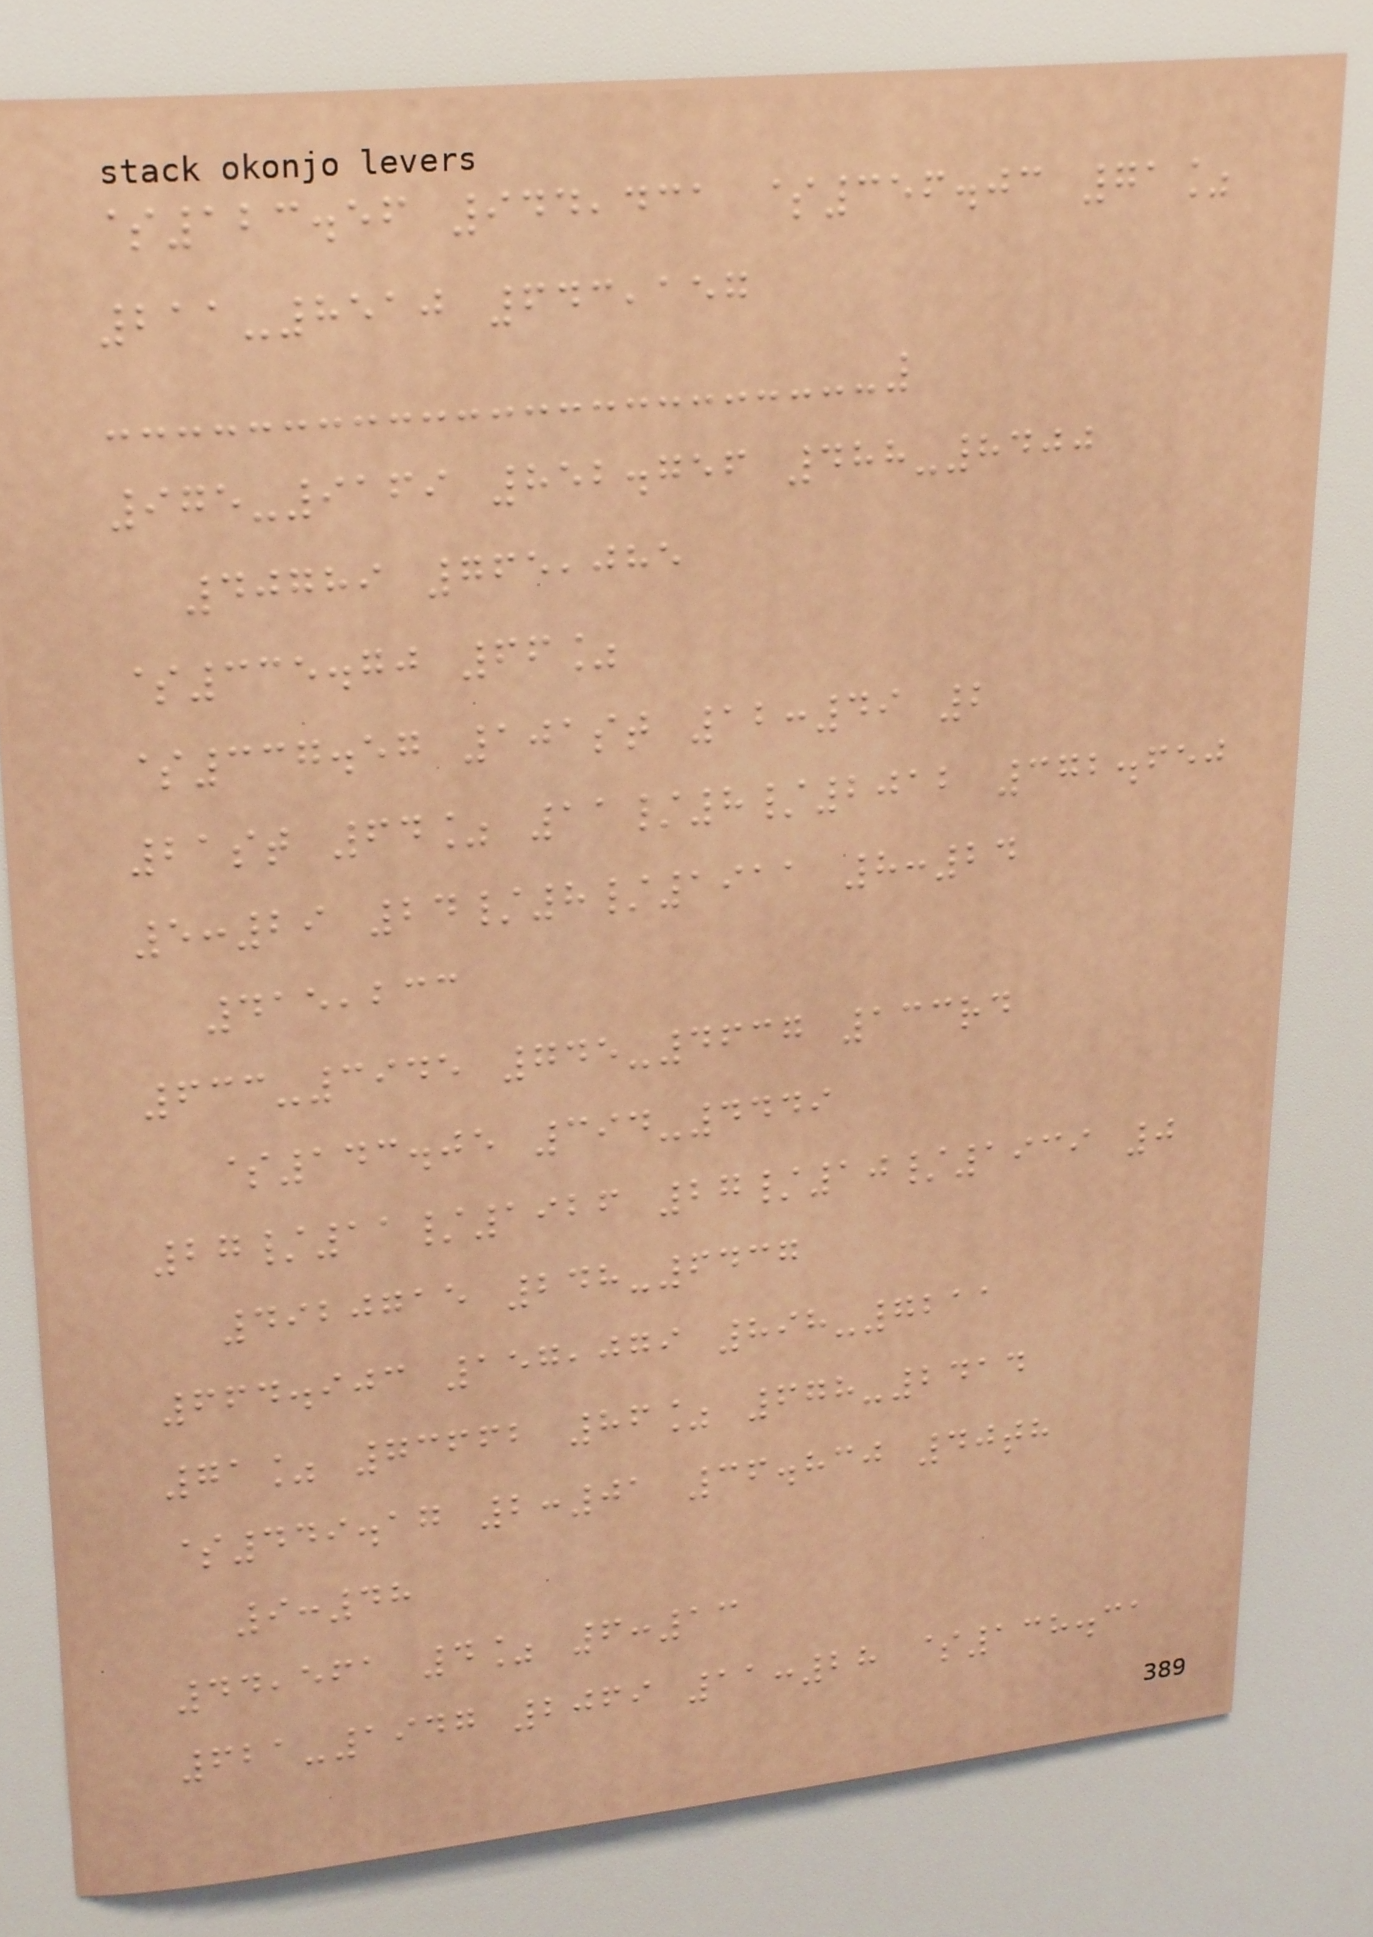$123.56 944,431 $356.03 71%
211-8510 643,157
975-9169 852.756 488-8400
40789 765,085
$335.70 66%
$337.57 101st 12:49 2
21st 64% 11/8/2012 372.650
5:29 24/8/1911 8:24
415,233
633-3945 745-4637 133rd
$143.05 394-4449
27/11/1926 27/10/1939 0
4920715 248-6437
664.903 157,079 898-7211
71% 73662 86% 678-2414
$449.17 2:01 36.830 40th
9:48
44,561 4% 6:13
621-1947 2069 11:28 $138.31
